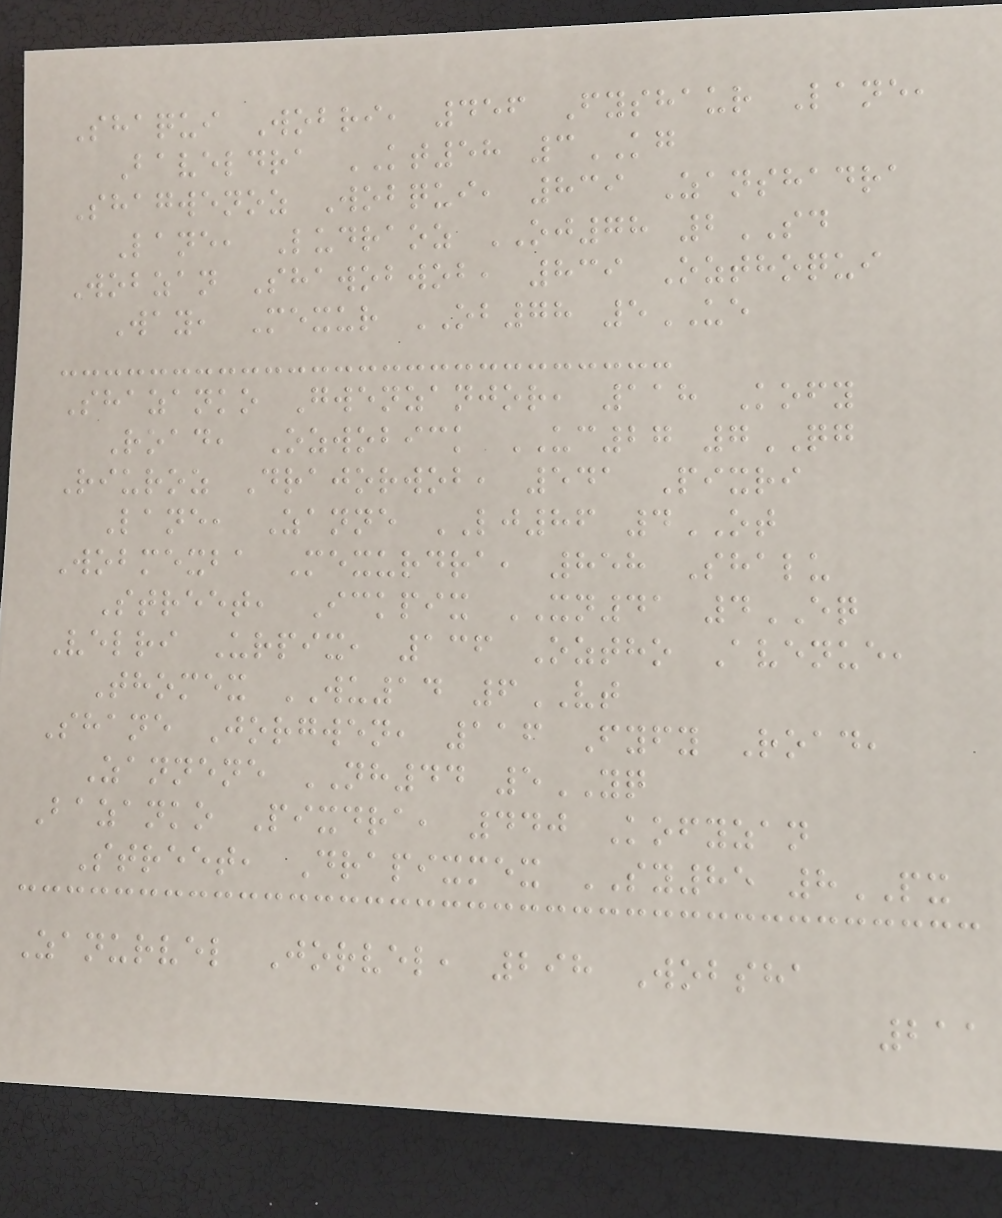Shaqui Wobri, 456 Fyshaur Lane,
Baveldra KT58 3KG
Shagwenoz Wobqui, 839 Zanshadra
Lane, Ludraoz OJ78 2SD
Wobzan Shawobwob, 839 Ozthoqui
Way, Mexur OB78 5UE
Shazanko Gwenzanjor, 118 Kofy
Road, Ozwobick UC27 7QG
Riuroz Drajorwob, 541 Pixri
Lane, Zanne LJ86 4OT
Wobmexba Mexurdra, 858 Shalu
Street, Ickpix XN41 4EQ
Velri Urpix, 136 Oztho Avenue,
Thomex WU14 6VT
Shane Jorgwen, 116 Fyfy Road,
Zannene NH44 5YQ
Bazanko Pixdra, 440 Kofyzan
Street, Drapixmex SY85 8PX
Zanurvel Jorvel, 298 Wobsha
211
